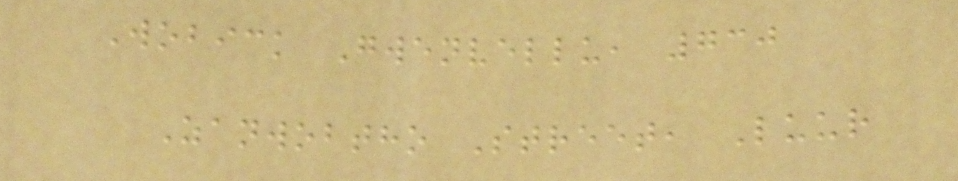Wobick Gwenvellu, 730
Zanwobtho Street, Luur
